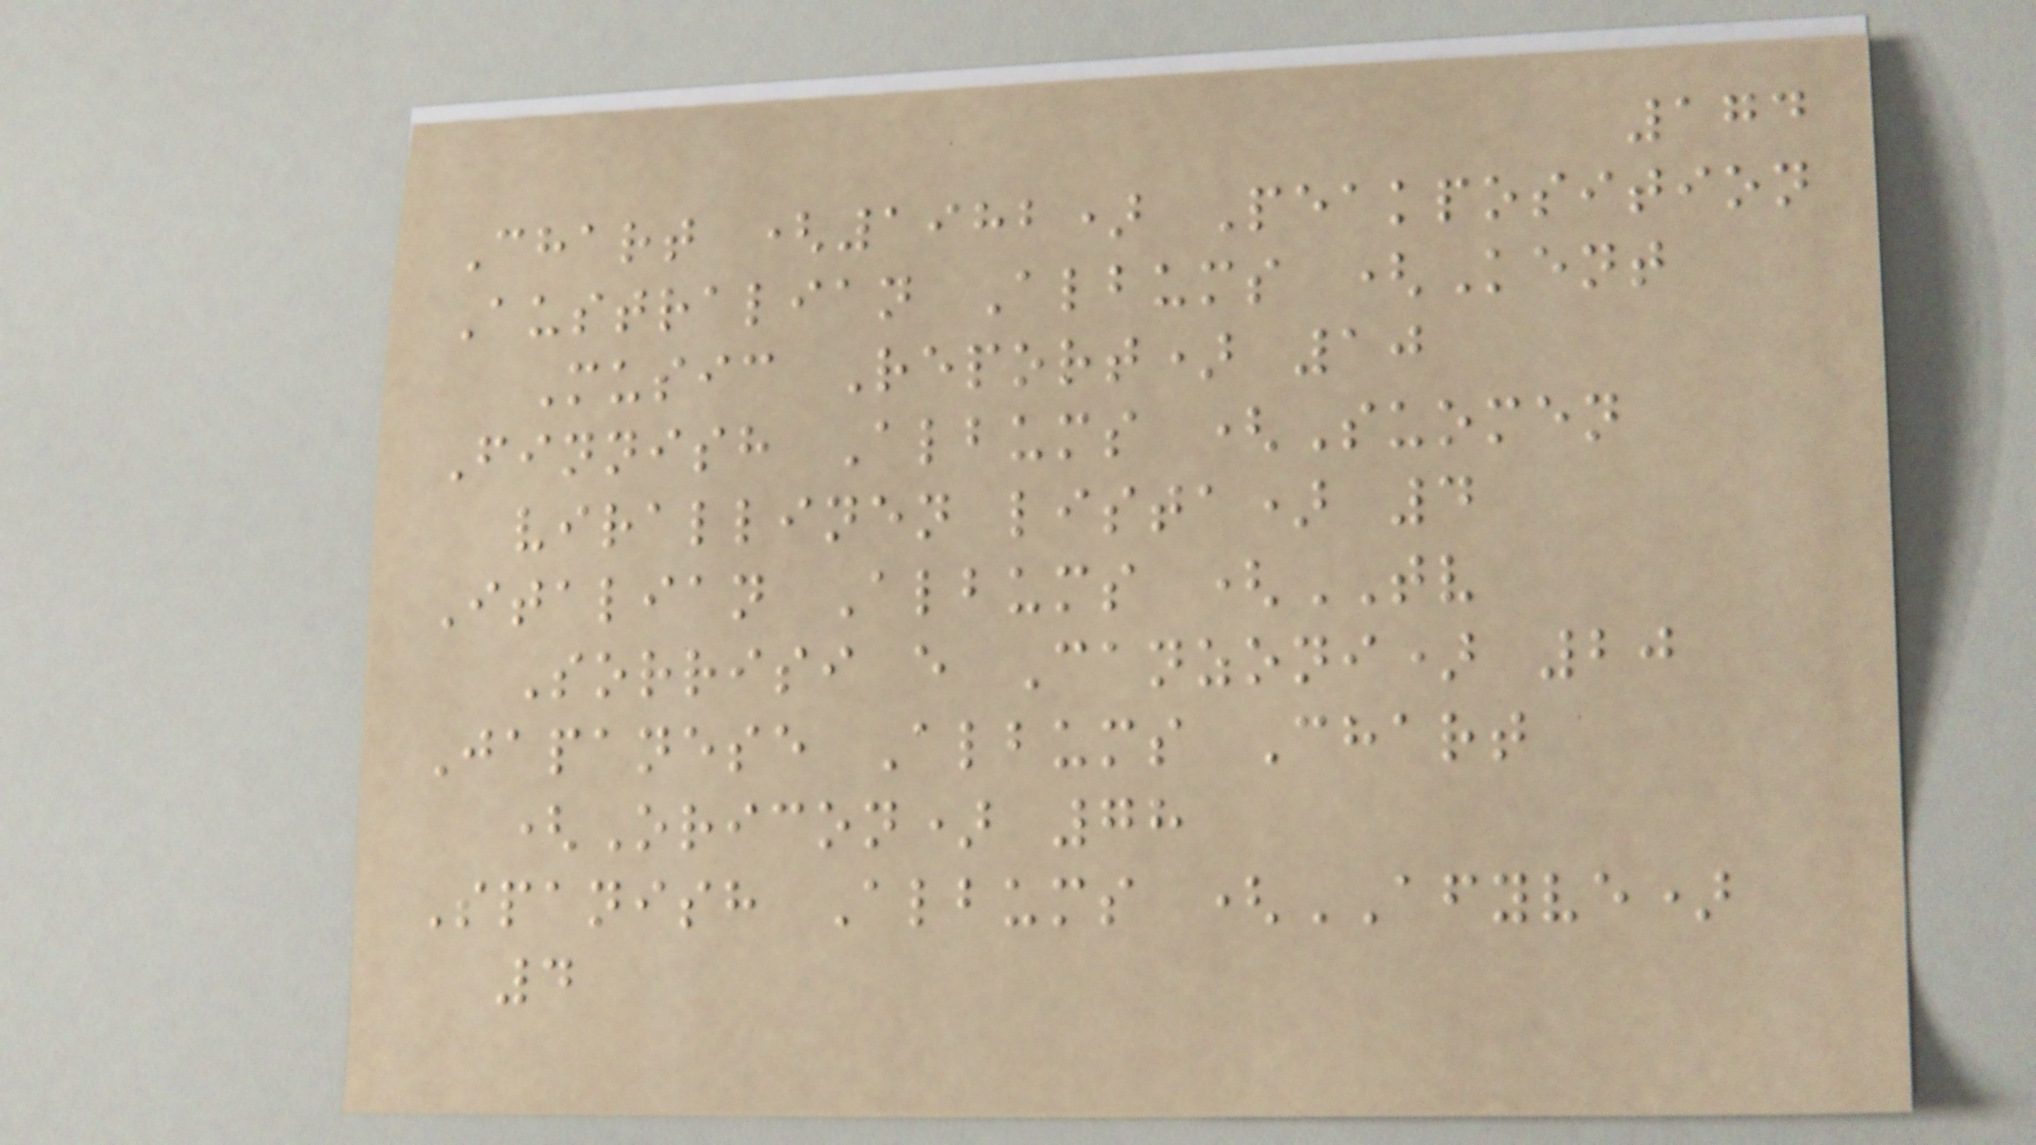174
Chart (1982) Peakposition
Australian Albums (Kent
Music Report) 10
Finnish Albums (Suomen
virallinen lista) 4
Italian Albums (TV
Sorrisi e Canzoni) 20
Japanese Albums Chart
(Oricon) 78
Spanish Albums (AFYVE)
4
